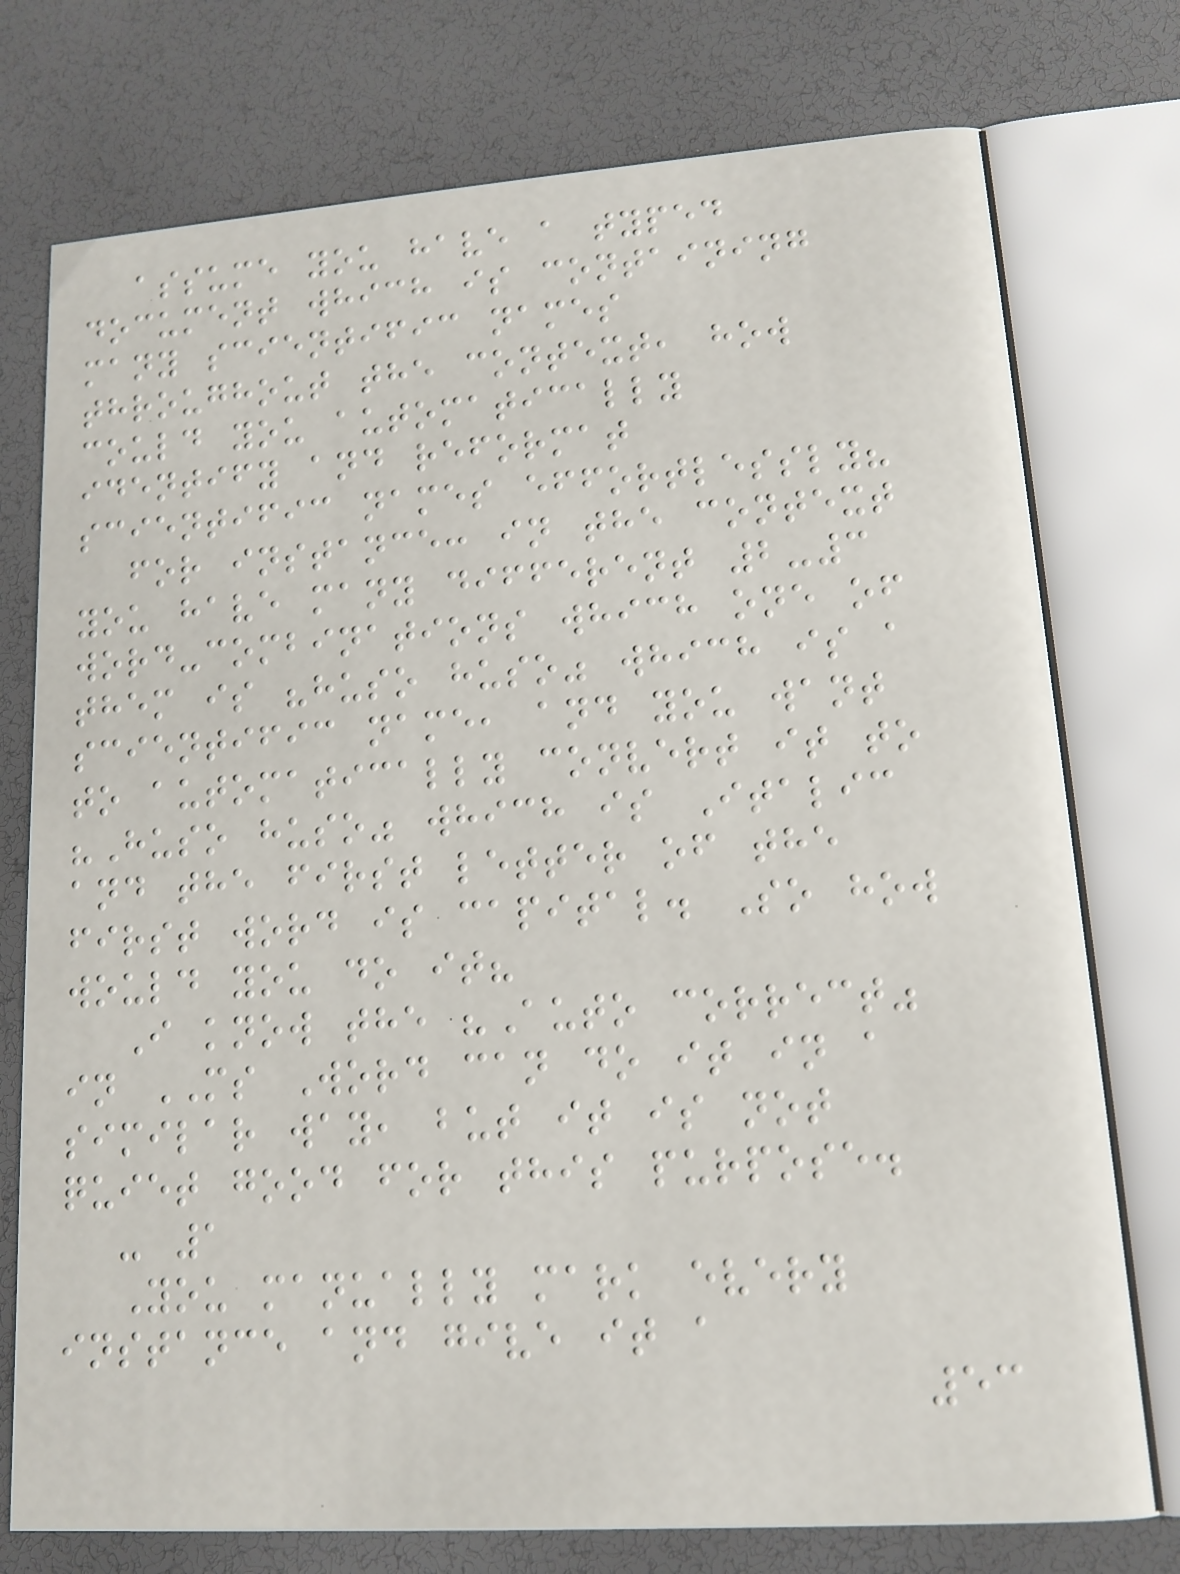assume you have a typed
document which is containing
many scientific names
throughout the context, how
could you automatically
identify and reformat
scientific names effortlessly?
for instance: in the context
you have many different 2-3
word-combinations which one of
them is "huso huso" which is a
scientific name, and you want
to automatically convert it to
"Huso huso" which is Italic
and the first letter of the
first word is capital. So how
would you do it?
I know the "Auto correct"
in MS Word can do it in a
similar way, but it is not
quiet good for this purpose.
- 1
You manually mark every
instance and give it a
53
